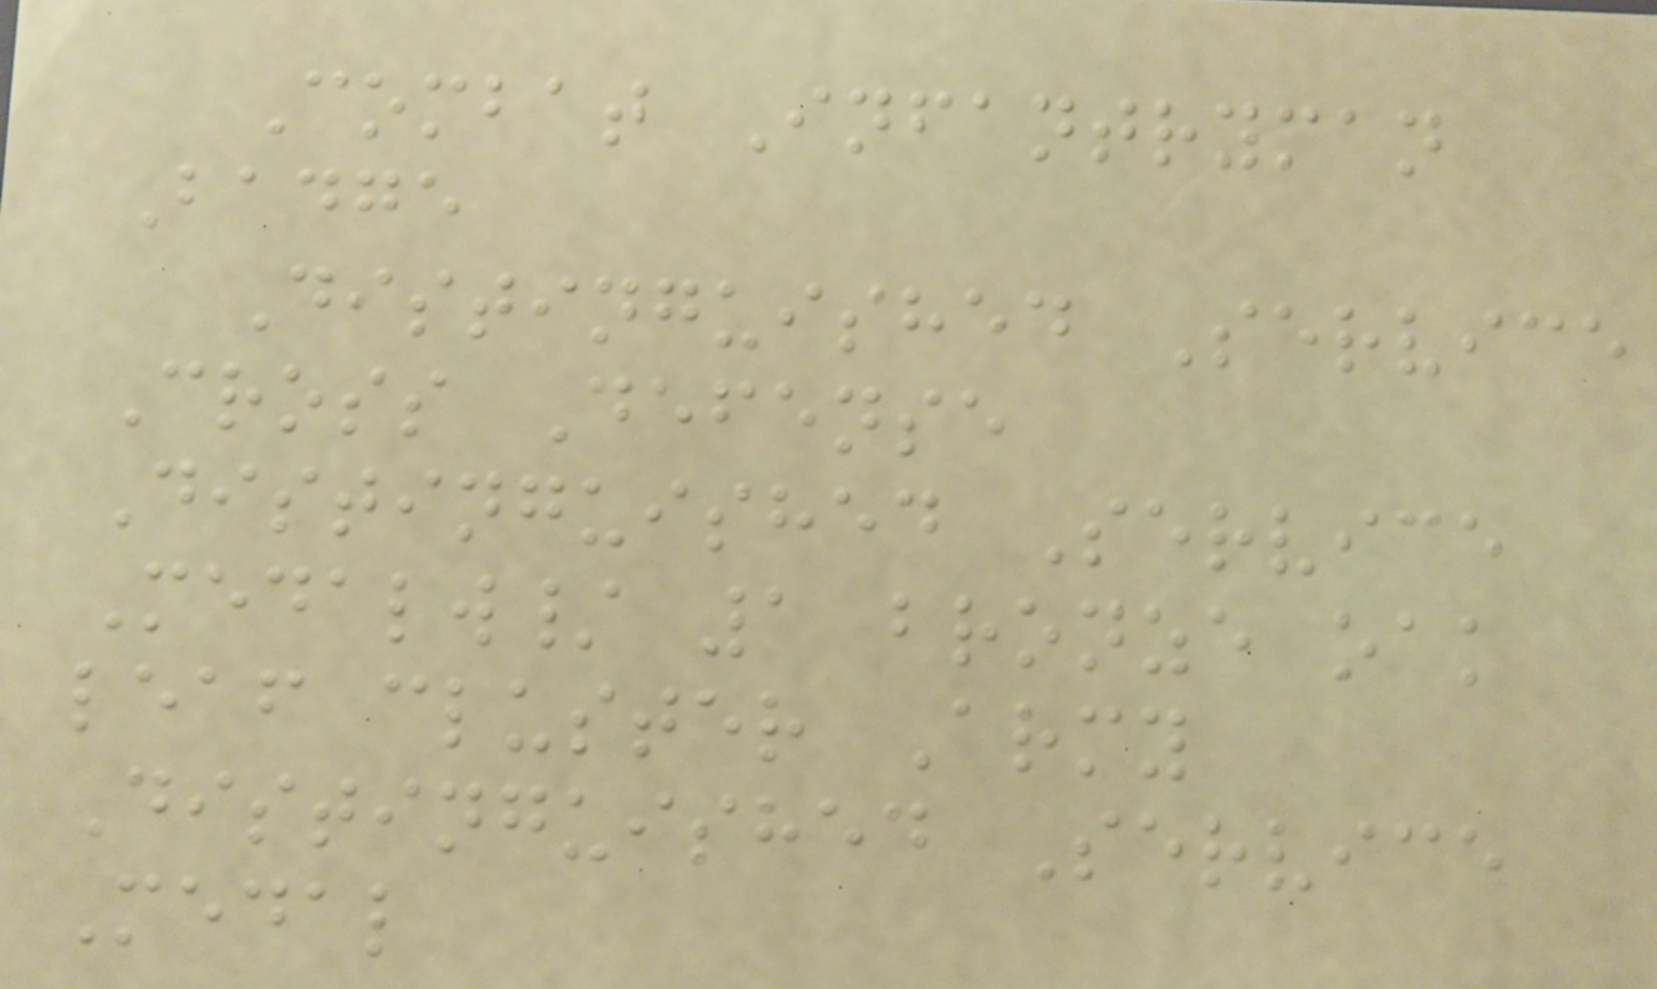Combat Infantryman
Badge
Distinguished Service
Cross Defense
Distinguished Service
Medalw/ 1 bronze oak
leaf cluster Army
Distinguished Service
Medal
